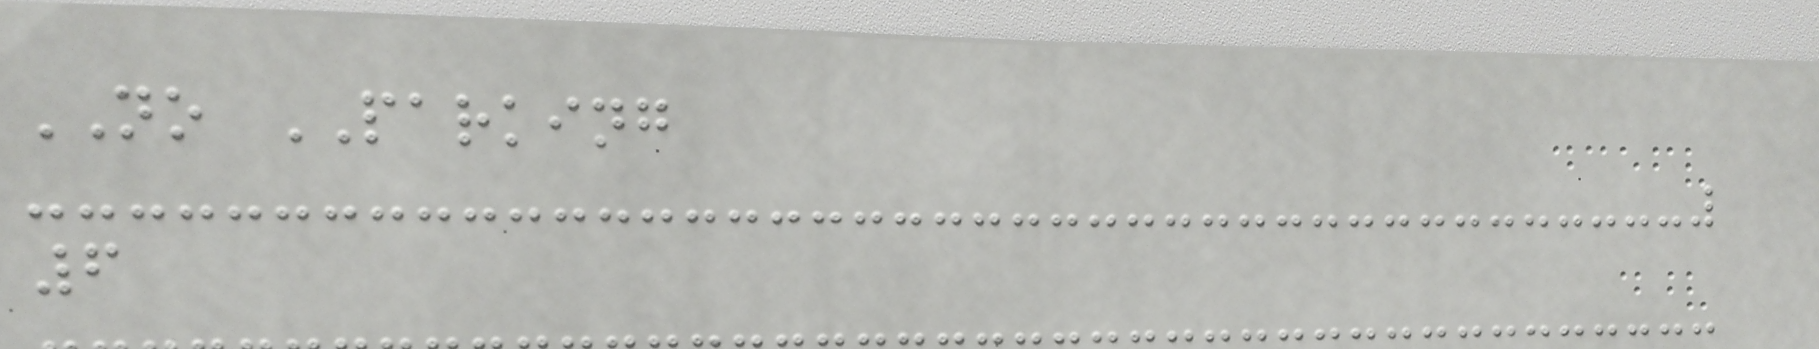NO PARKING
6
